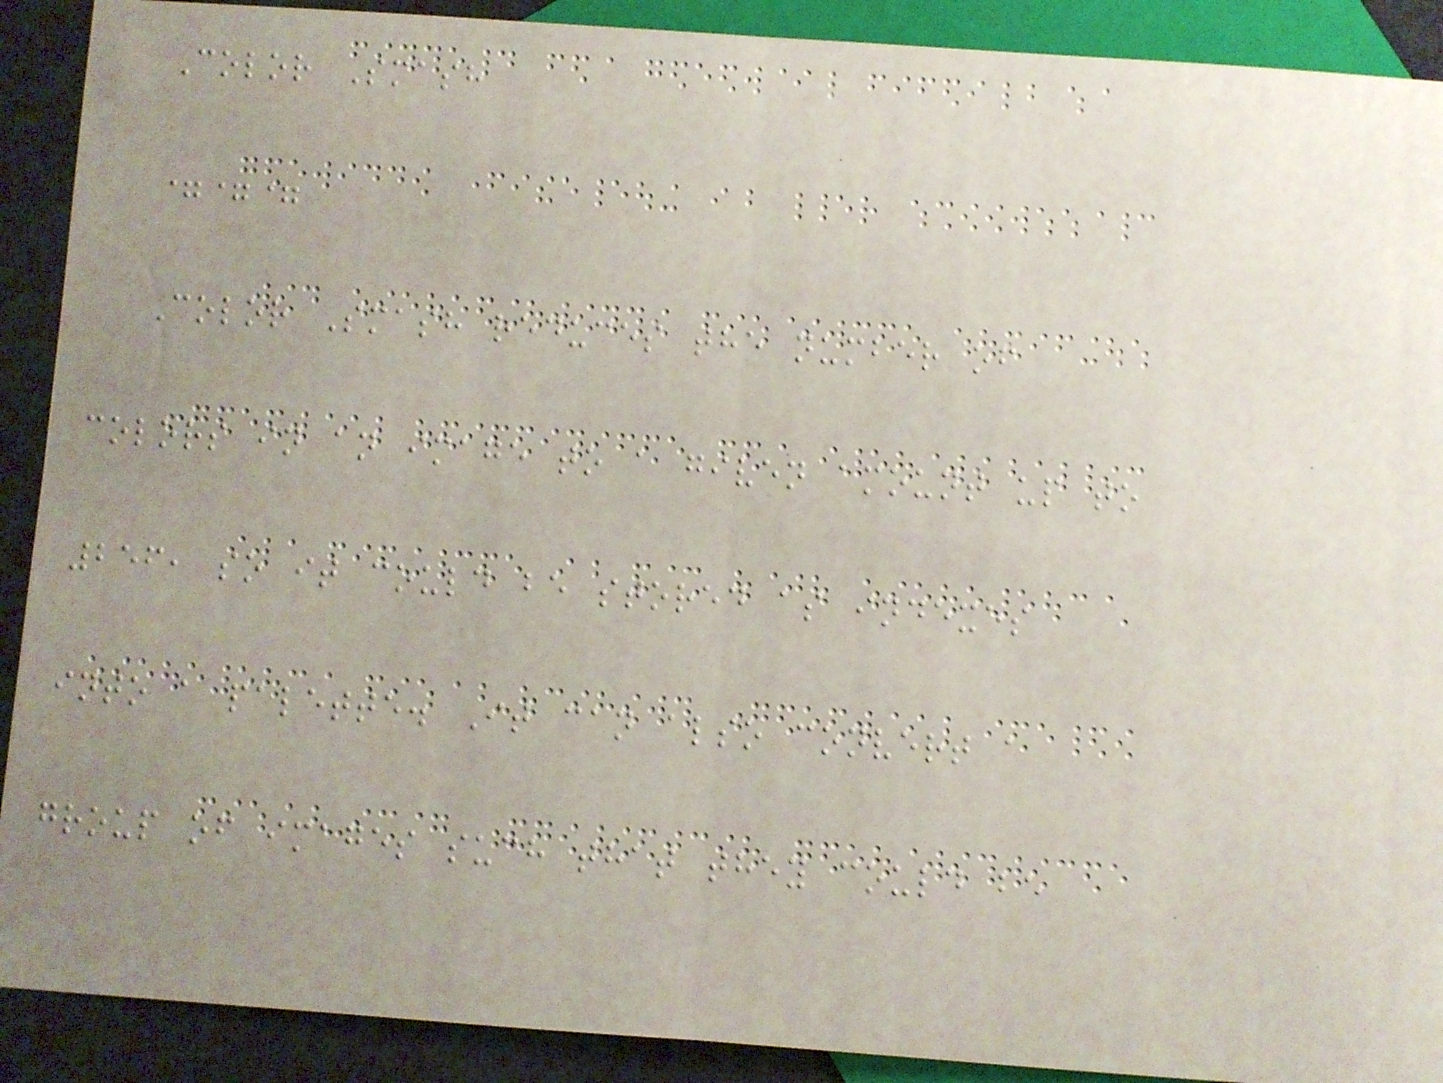Color Smash
===
Color Smash reduces the number of
colors in an image to a given amount up to
256, so it could be stored as indexes
into a palette. It can also convert a
group of images such that they could be
